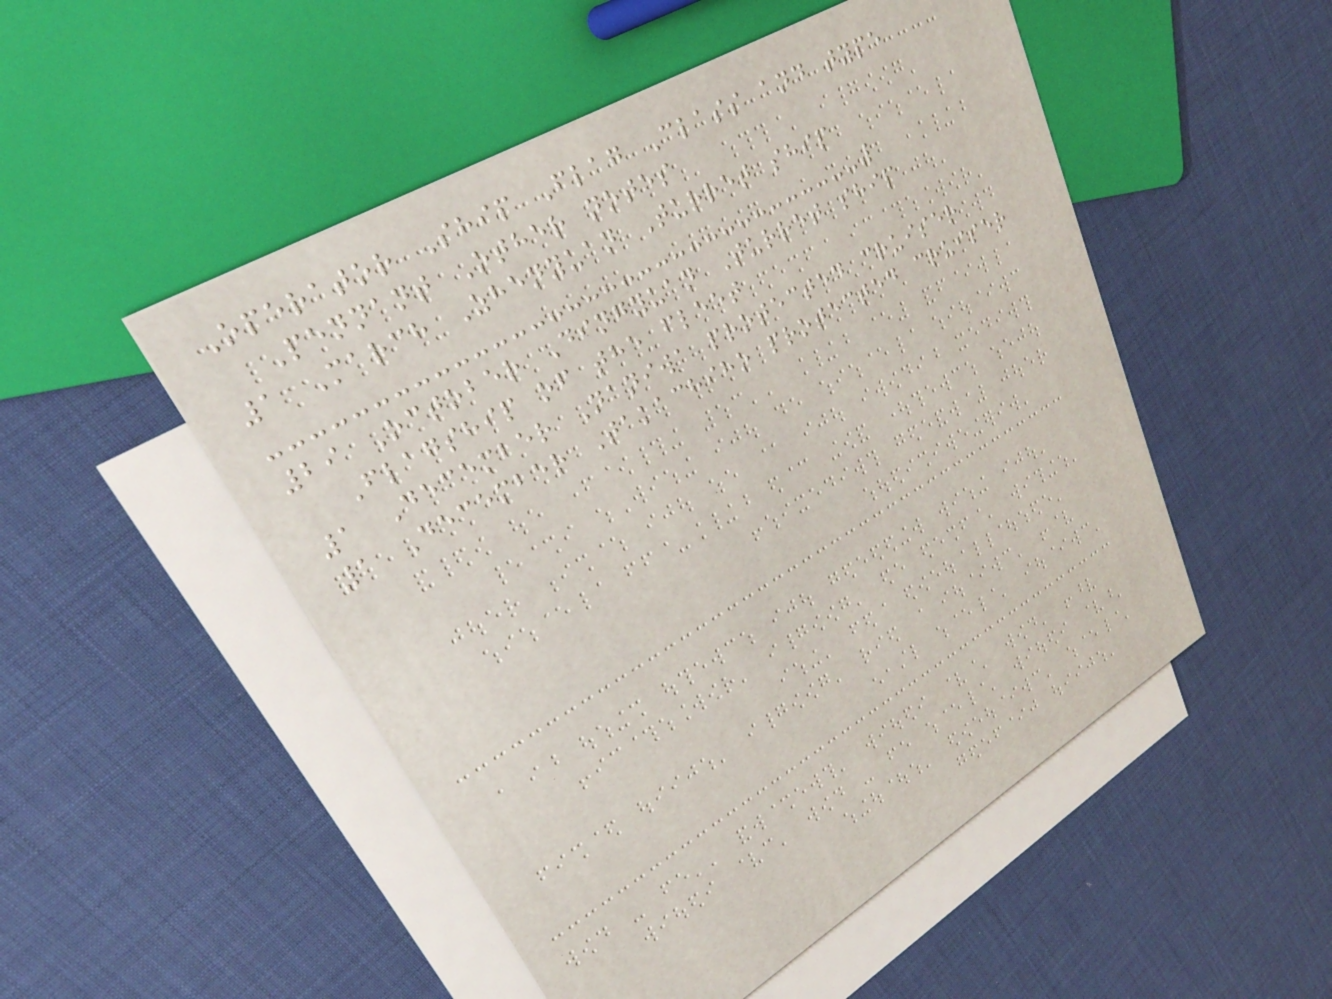Operator Ship Flag Class and type
Pennant Other notes
1 March Zhenyuan Turret ship
29 October Dingyuan Turret ship
Flagship of the fleet
1 December Naniwa protected cruiser
1 December Takachiho protected cruiser
